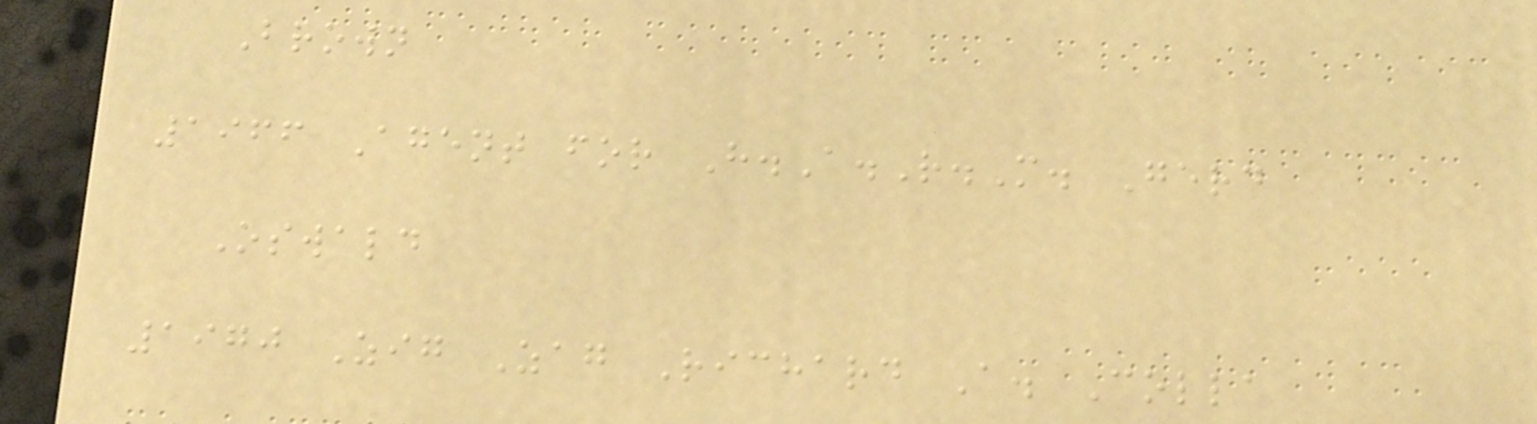Brown
1966 Agent for H.A.R.M. Gerd
Oswald
1970 Zig Zag Richard A. Colla
